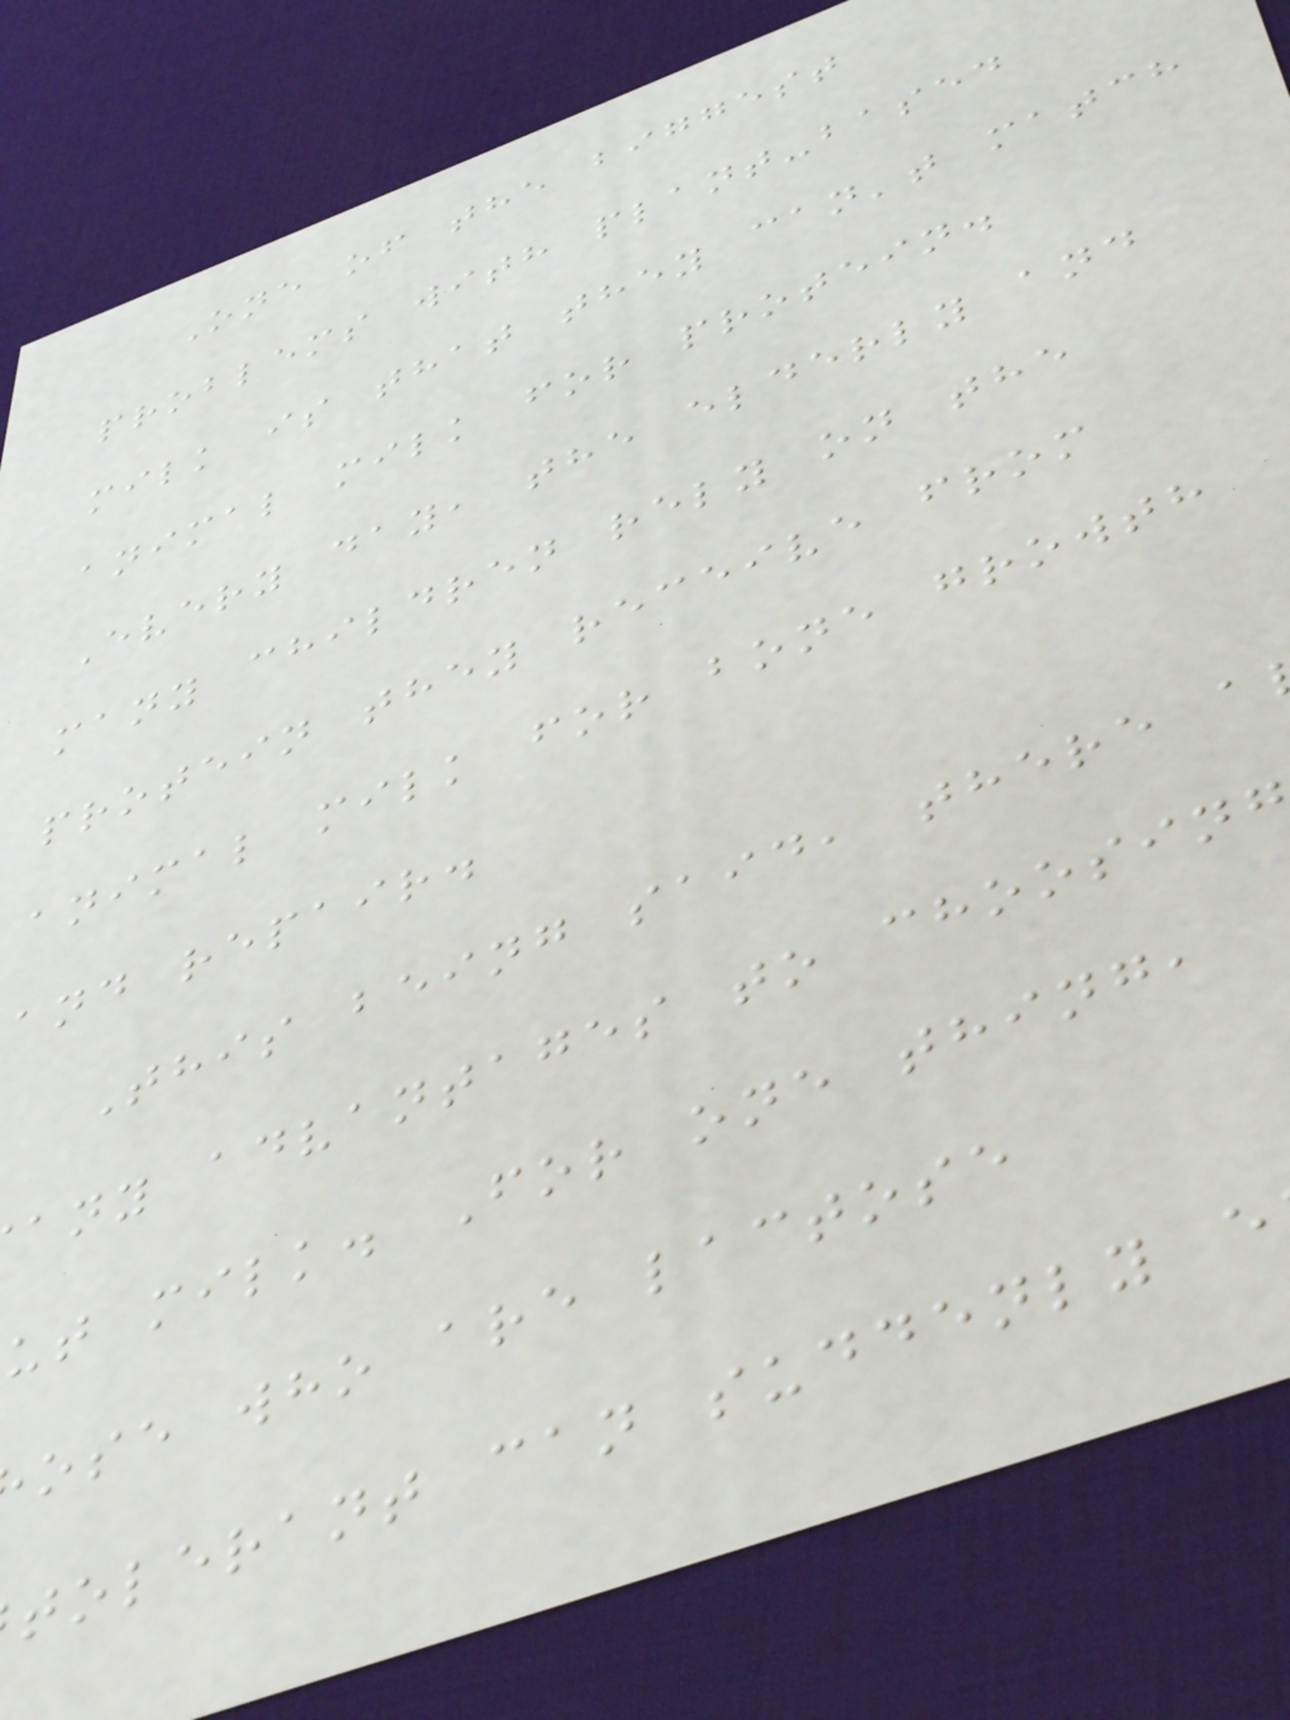One of the biggest
problems with plant-based
milk is that they can't match
animal milk for protein.
Every day, the elderly and
many children rely on the
protein they receive from
animal milk for bone growth
and repair.
This being said, there a
any advantages to choosing
ut milk. For one thing,
ose who are lactose
tolerant can suddenly e
